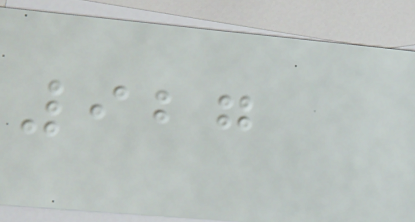927
